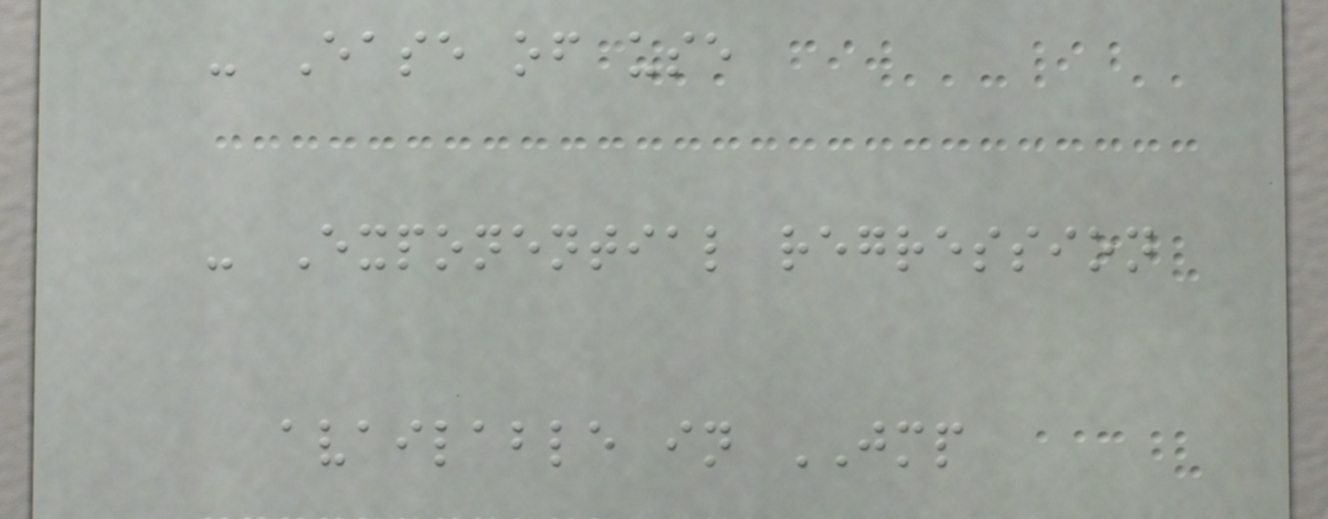- Ease of use
- Exponential regression
available in JMP
